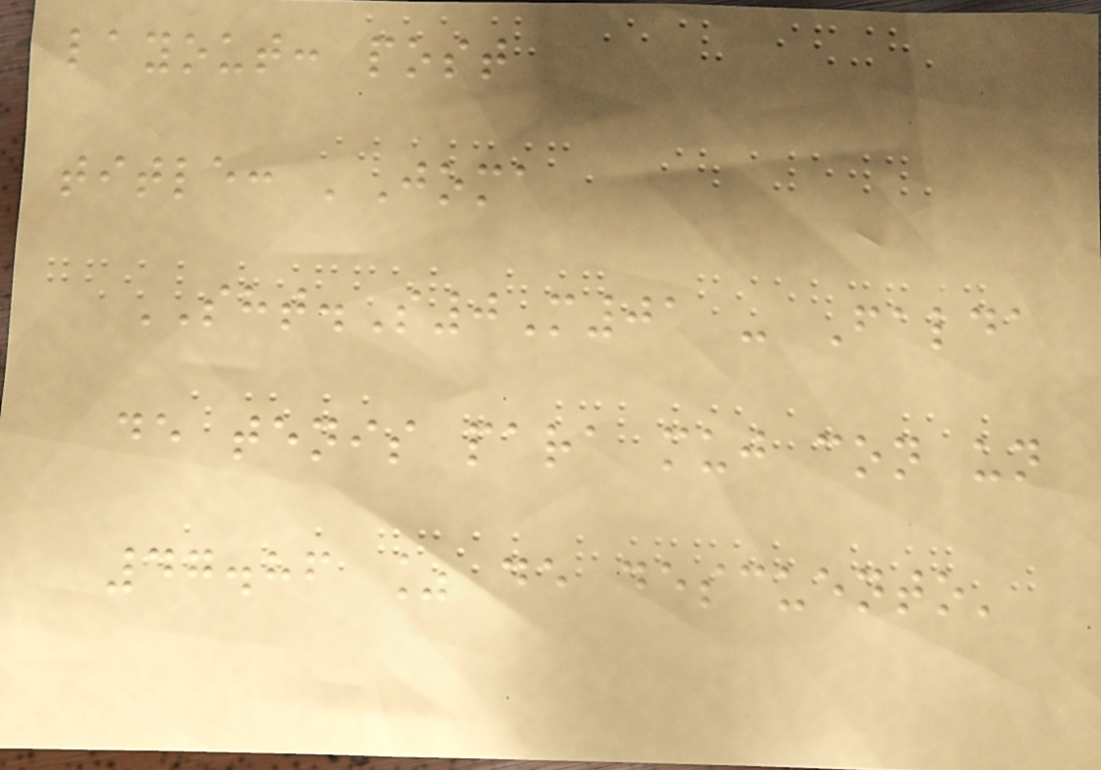layout: post
title: 'Joma
SHT.S0M01 - Falda
de tenis para muj con un
47.86 % de descuento'
